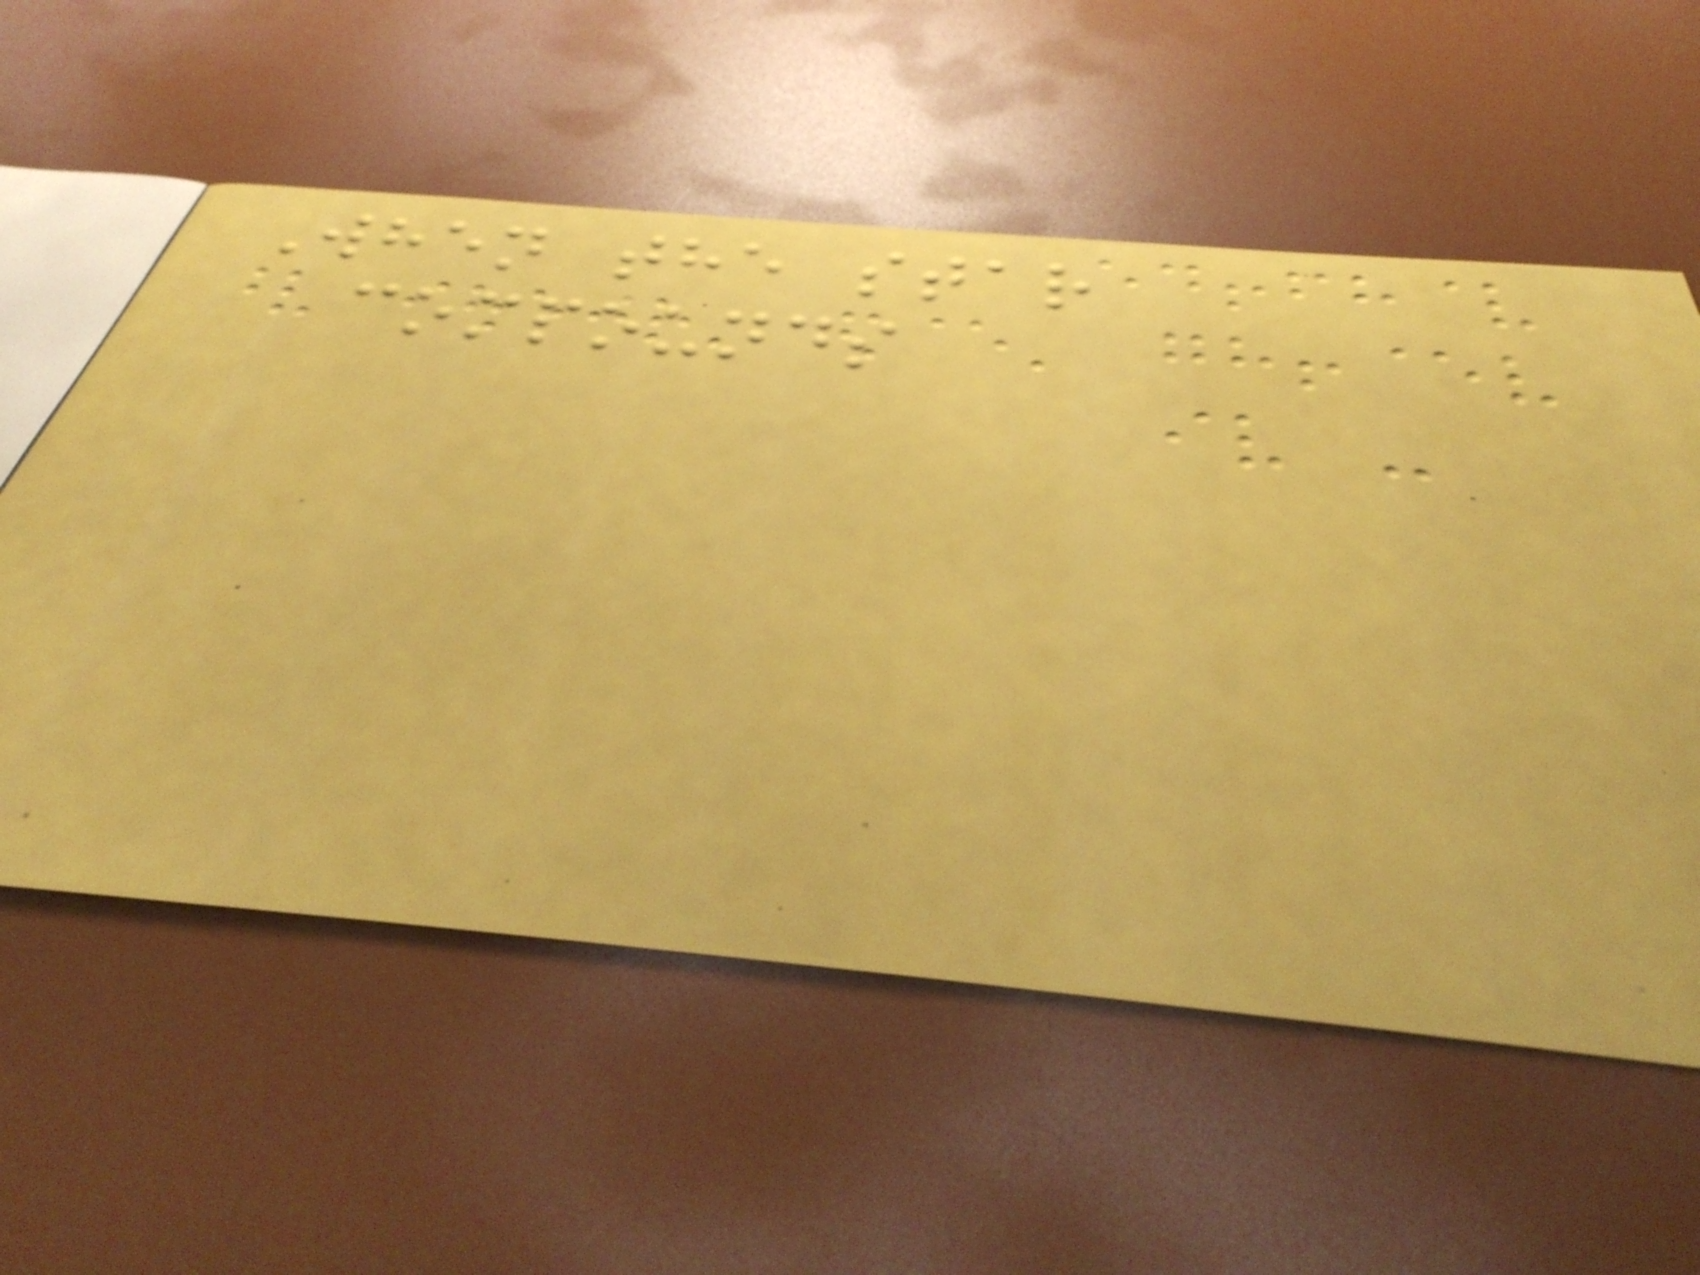When the star
compounds
